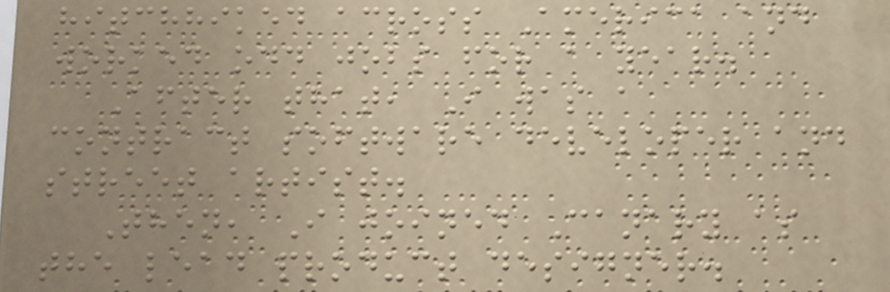hitchhiked across America and
worked odd jobs for a year.
After that, I was a
contract software developer and
street artist.
Then, I joined Canary as
the lead product designer.
